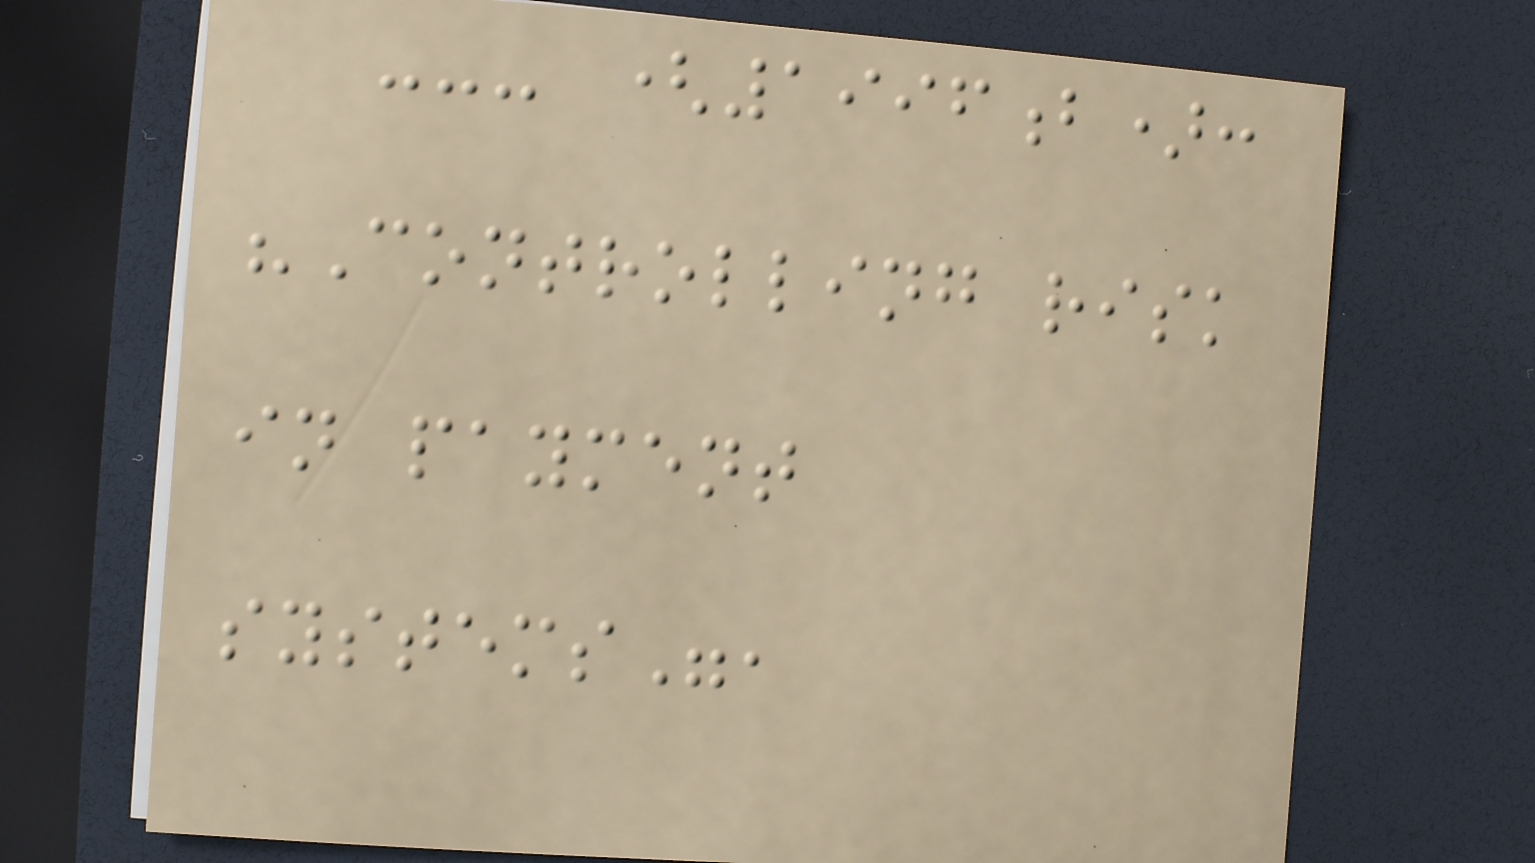--- (1996b):
"Controlling risk
in payment
systems",
